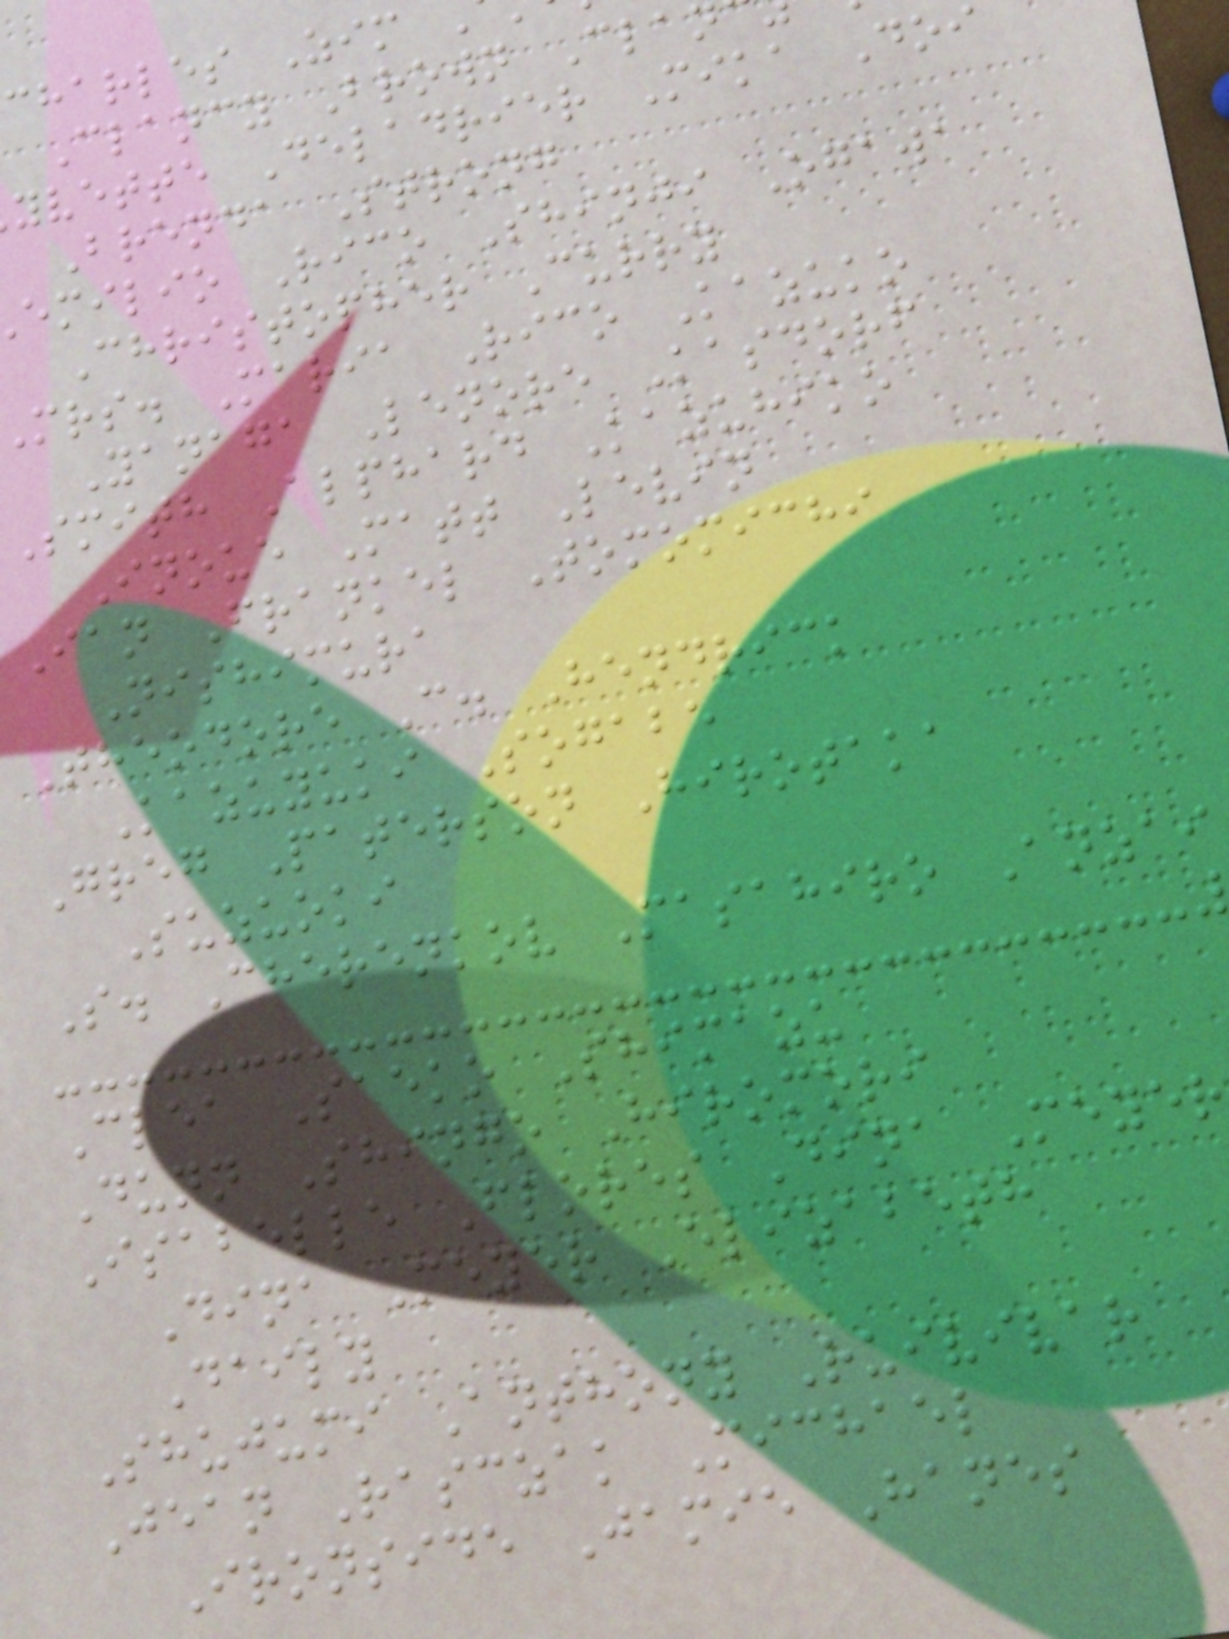charles Zim
Clancy Brown Cla
yvette Deladrier Mika Doi
Brenda Strong
emilio Rico Shinji Ogawa
Christopher Curry
mrs. Maria Rico Kazuko
Yanaga Lenore Kasdorf
Smith Alphard Kazuhiko
Inoue Matt Levin
Ian Frankel Tomomichi
Nishimura
Theodore C. Hendrick
Kazuyuki Sogabe
Greg Paterson Hirotaka
Suzuoki
S. Cherenkov Masahiro Anzai
Clea Saeko Shimazu
Dunn Shingo Hiromori
Isabelle Flores Dina Meyer
Dina Meyer Elizabeth
Daily
Shujumi Anthony Ruivivar
Jean Rasczak Michael
Ironside Jamie Hanes
